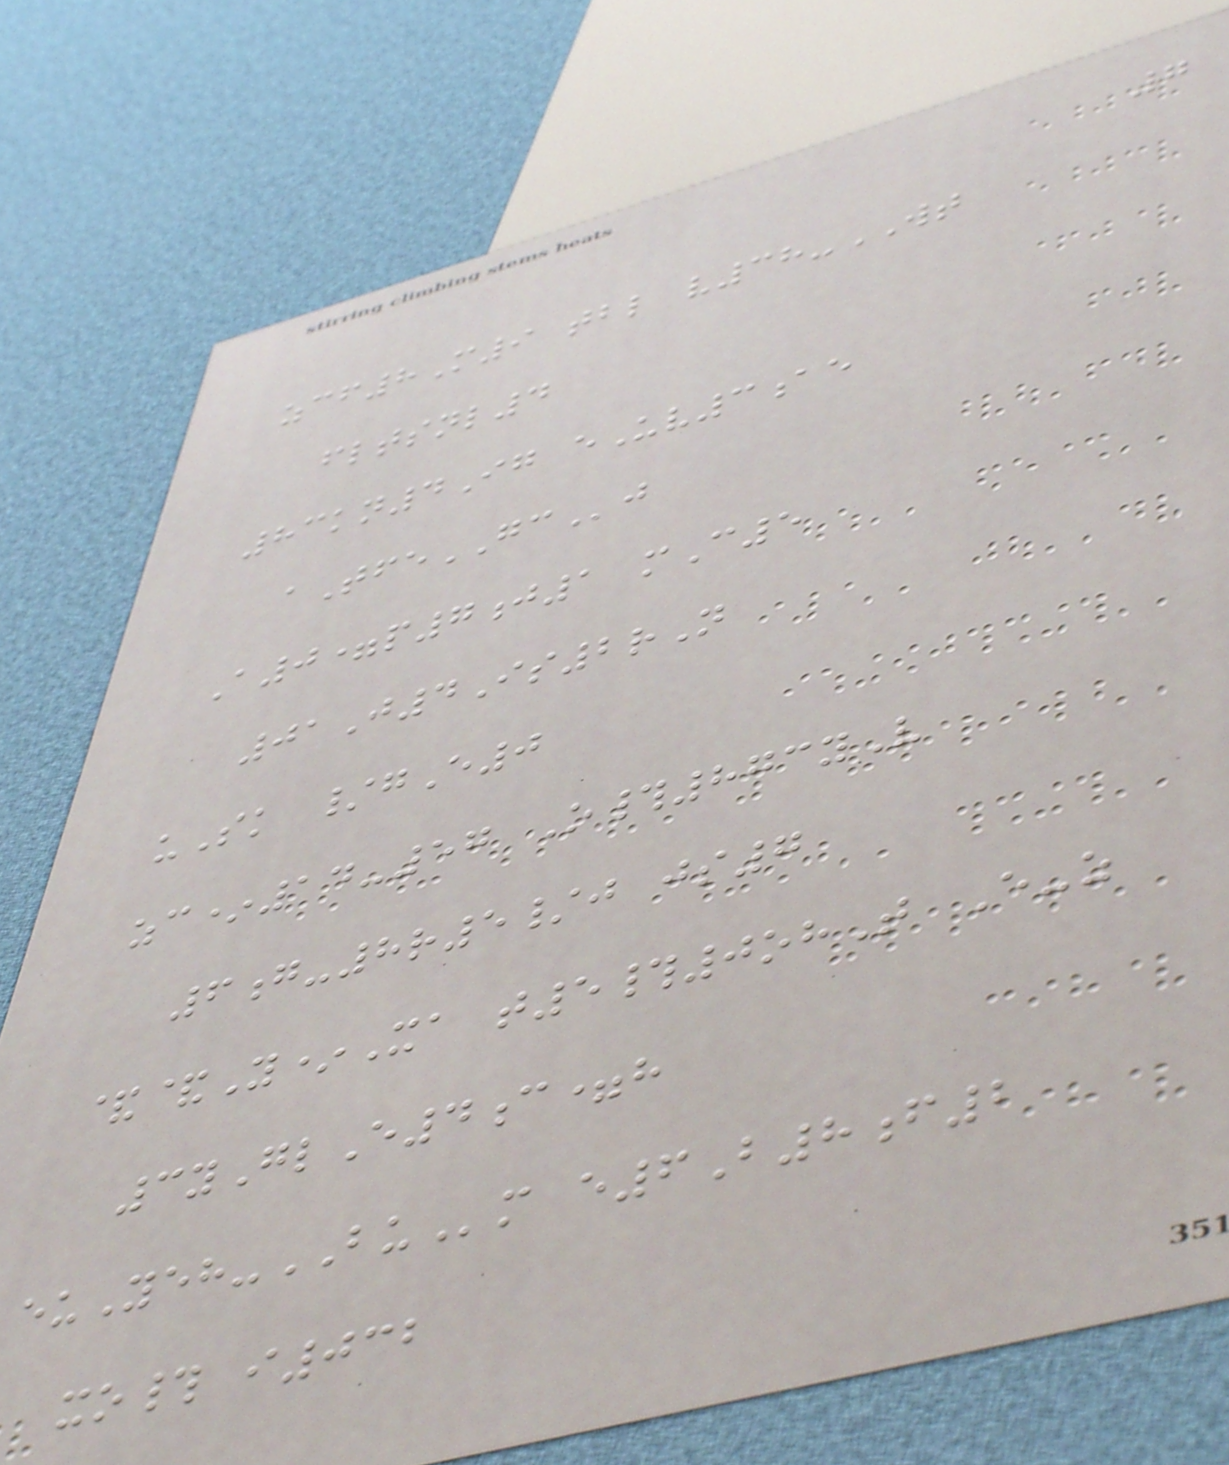7
zcf8M9 tbl v38-WT
fltsnl4
83kn4Ig eUv3ae
aTfeGCj
A0=p7j1 mC5
01J4Is2rN
uSk /gE0
zc*14-57 O#873yV
6g-8r5/j js7
&&Y*Xa t5#0ohT E-z
3yGlE4c=h
euYeh-BUm e6B8f2
xo# i032
